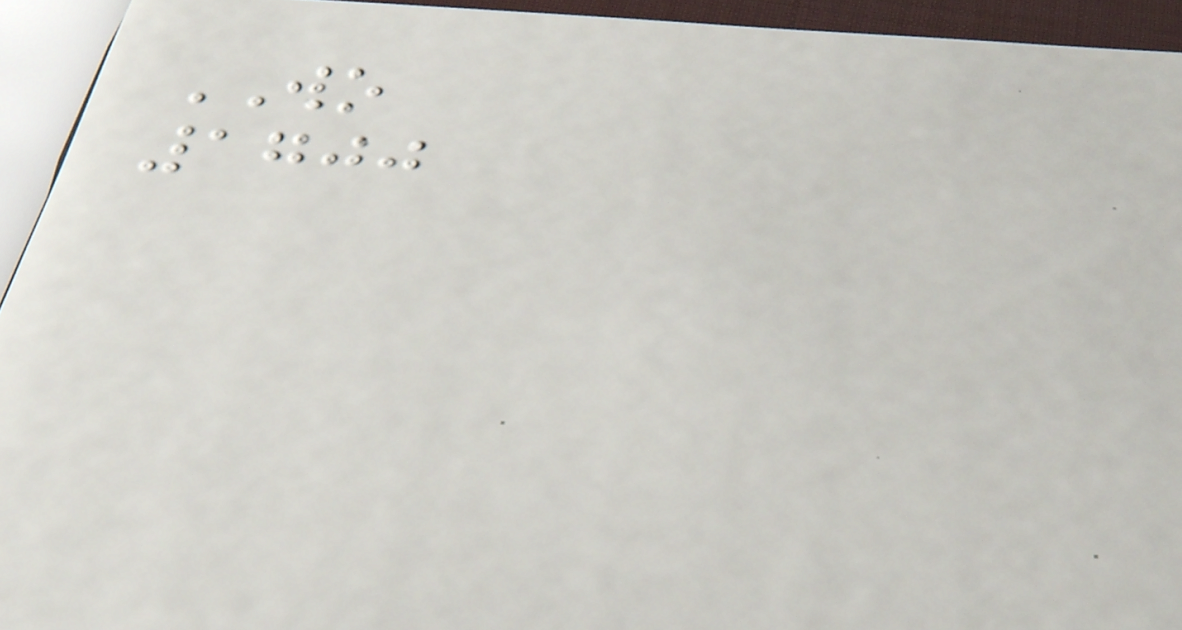WO
1700
